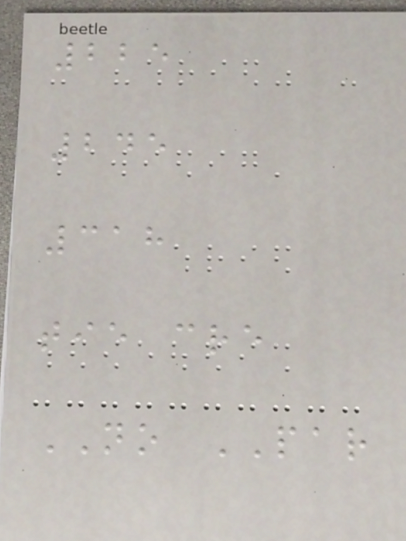225
245
318
tie cre
NO PAR
